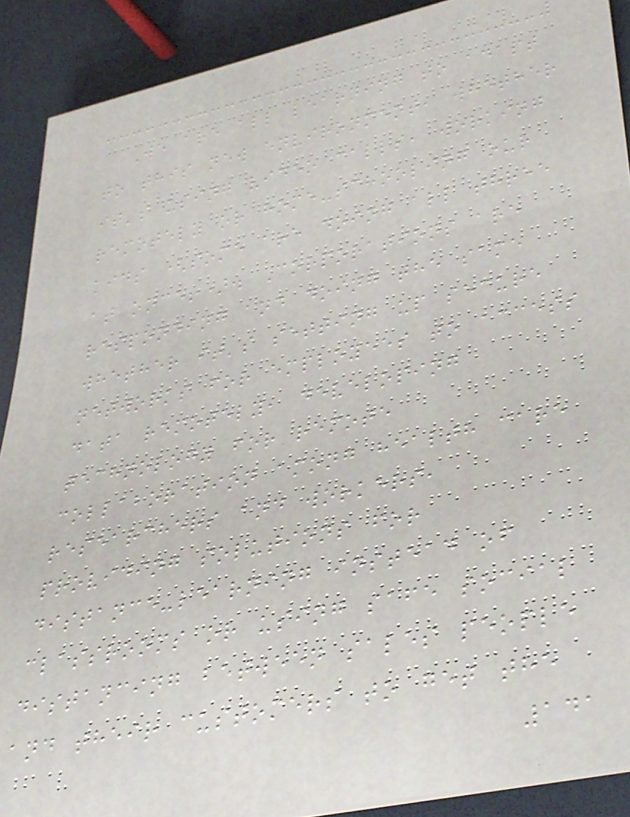We are all learning to adapt
to this new environment, whether
it's using video calls, working
remotely or home-schooling our
kids (some are doing all three
at once!). Corporations are
responding and doing the same
whether it's setting up secure
networks for employees to access
data remotely, developing
technology for remote
collaboration among health care
researchers and workers,
providing solutions for
distance-learning instead of
classrooms or using safe social
distancing between sales people
and their customers to get the
141
